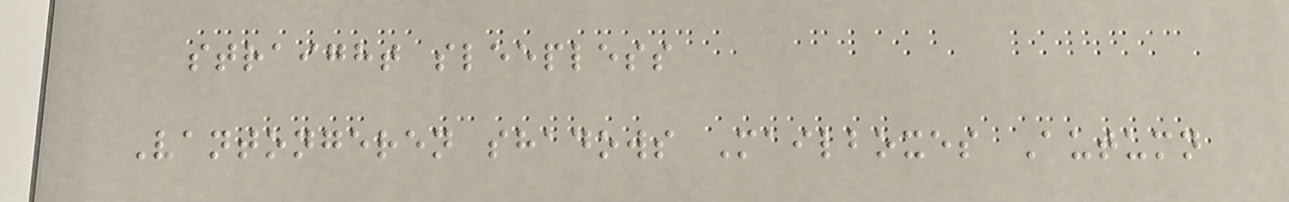straight sleepless
Vantongeren shadows Mailboxes Autumn
